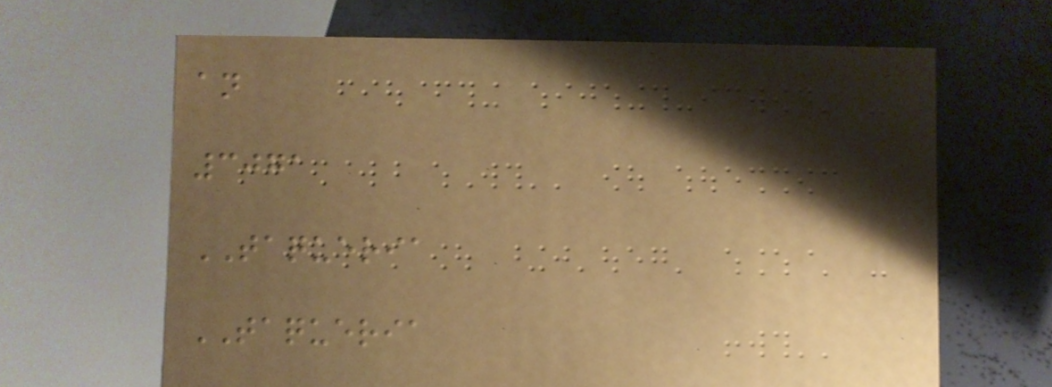an
3071
TAQUERIA
TAQUERIA
